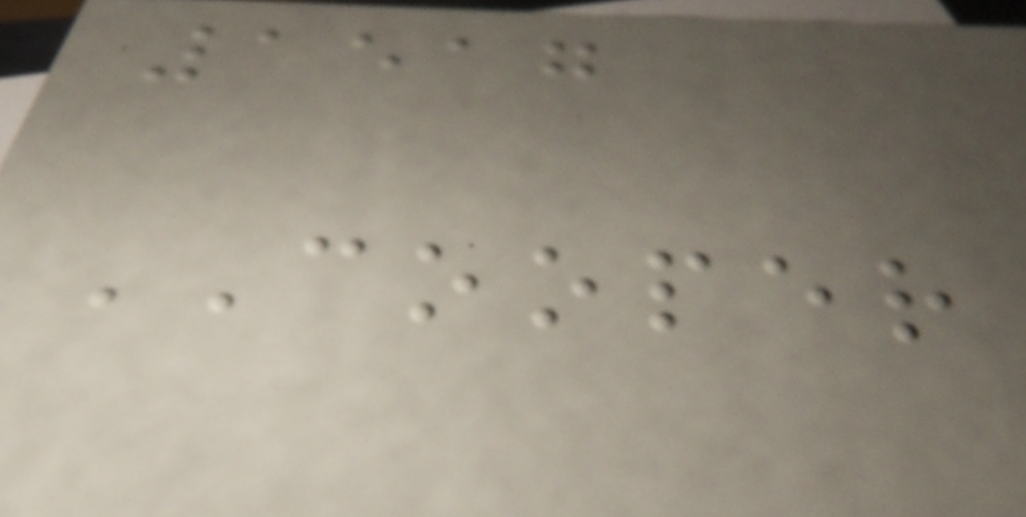1517
COOPER
